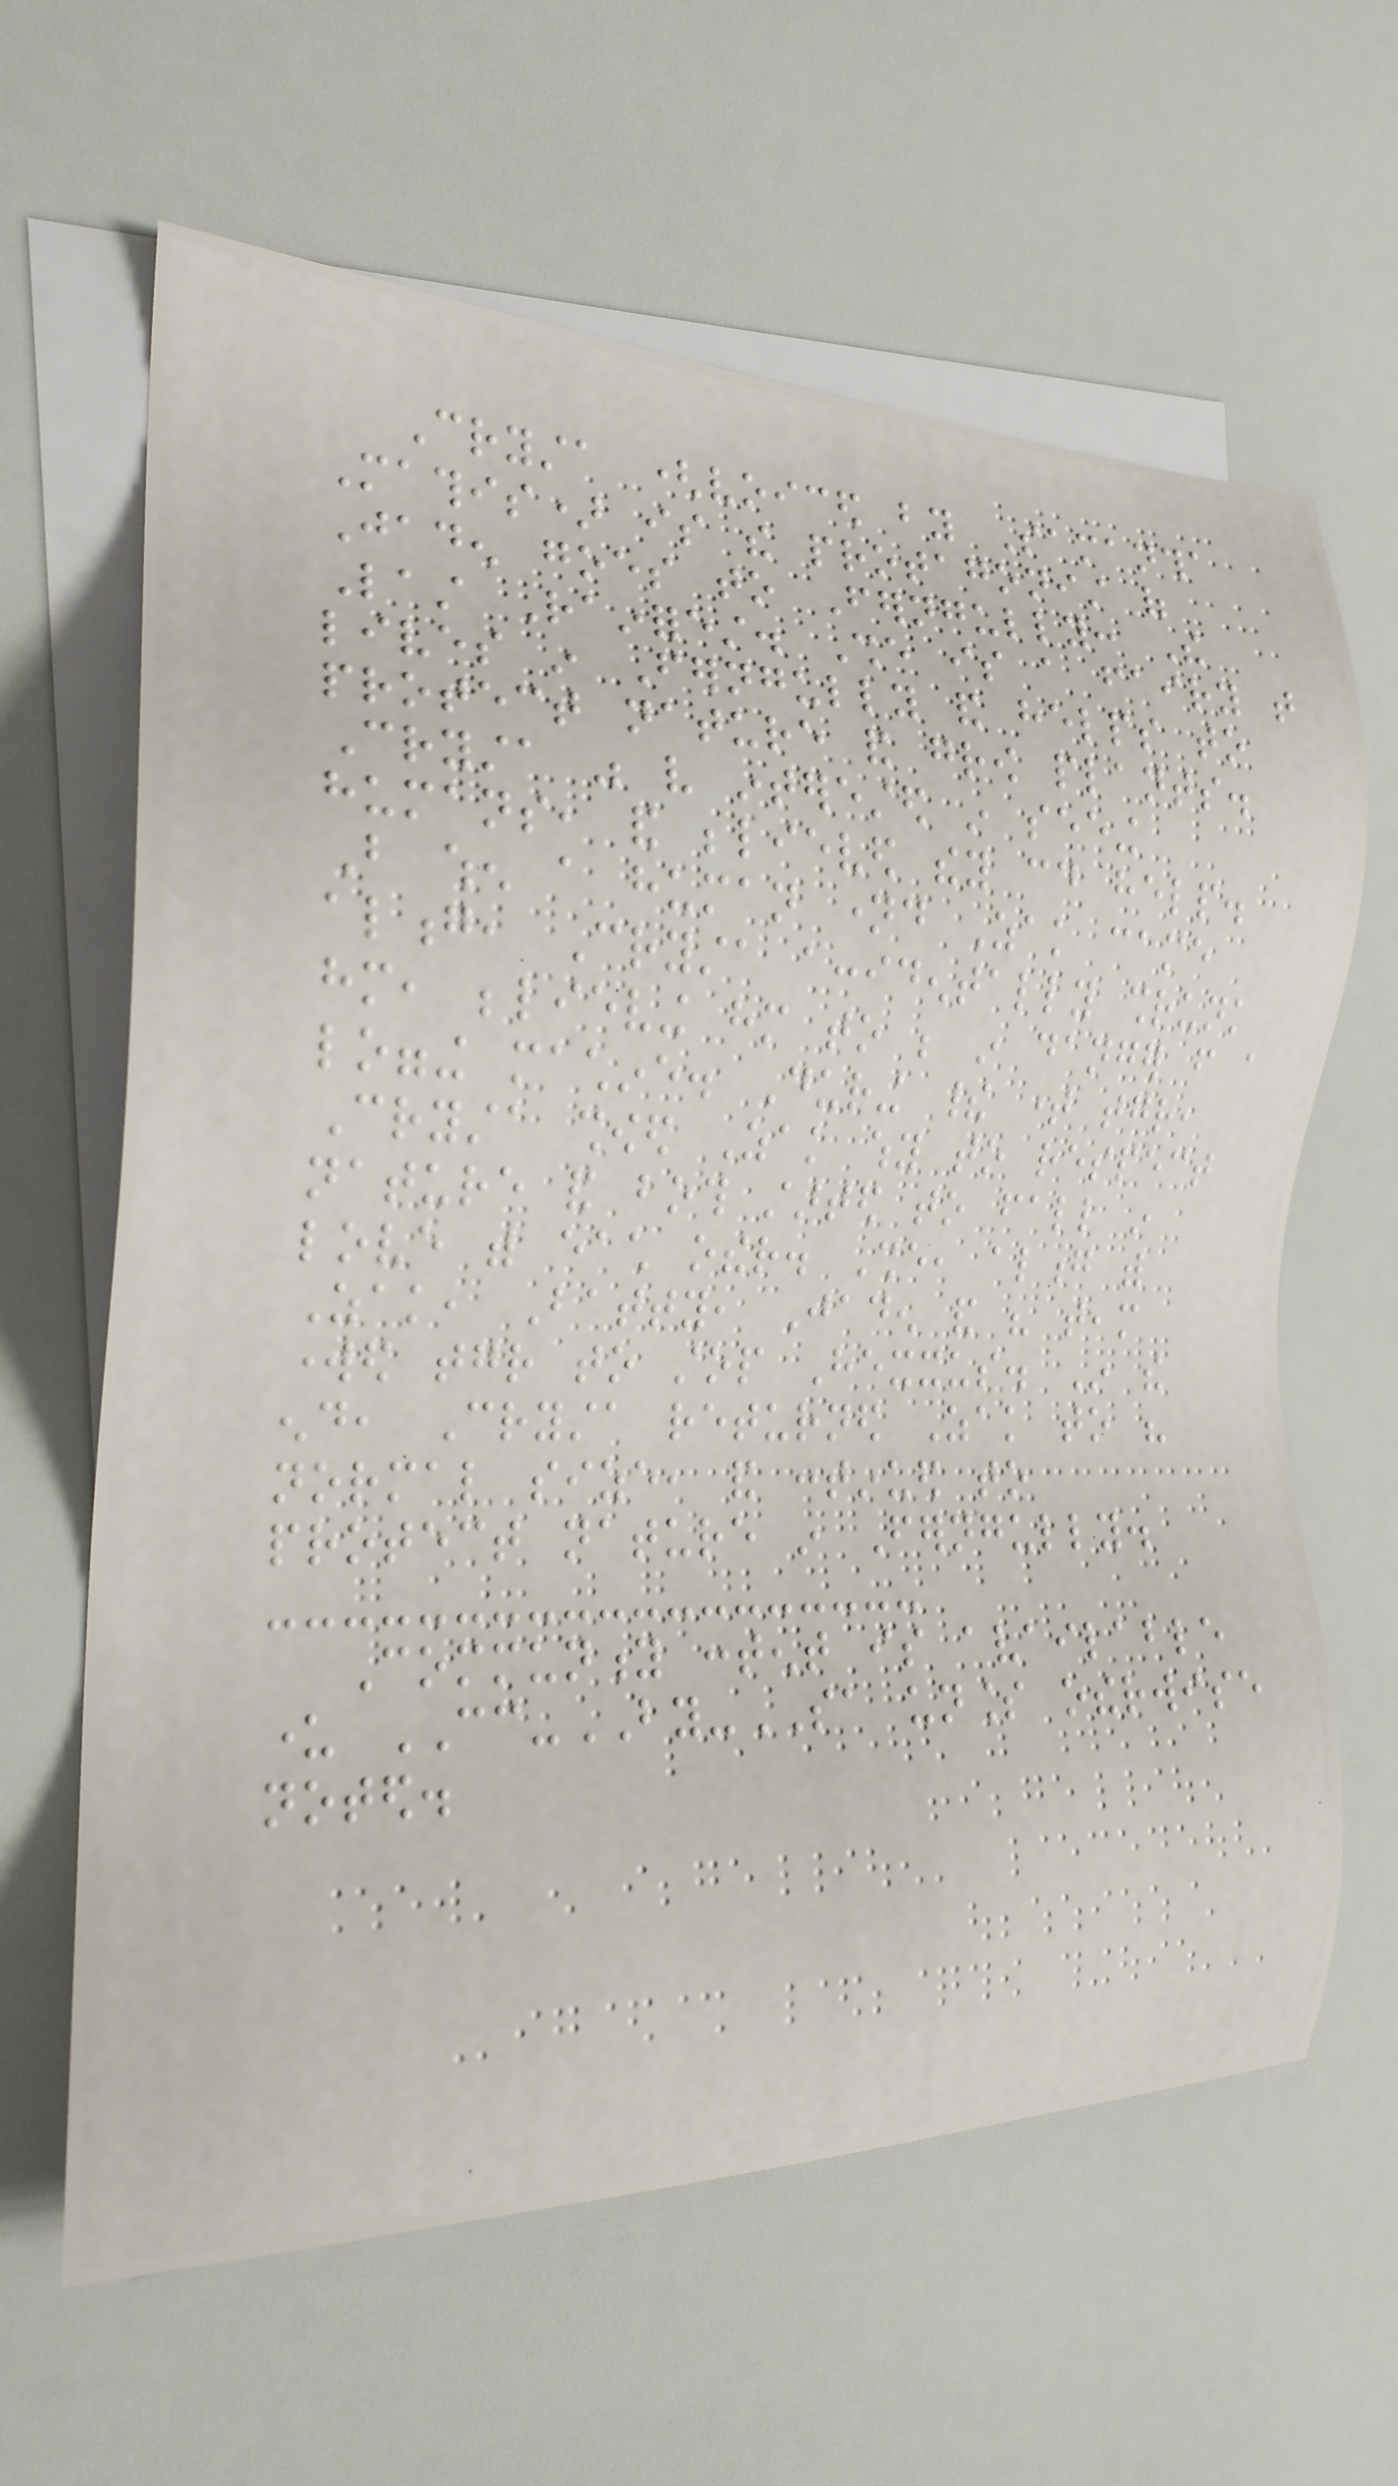Crysta (voiced by Samantha
Mathis) is the protagonist of
Jaden goes to Ferngully: The
Last Rainforest. She is a fairy that
lives in Ferngully and helps to
protect nature and grow plants.
Crysta was very interested in seeing
humans, and believed they could help.
But when a human named Zak came
along, Crysta accidentally shrunk
him, believing him to be in danger from a
logging machine. During their time together,
Crysta showed Zak why to respect
nature and both started to fall in
love with each other. She, along with
Zak, Batty, Jaden and his team
worked together to stop Hexxus. In the
end, Crysta returned Zak to his
normal size, and continued to
protect nature in Ferngully.
Community content is available
under CC-BY-SA unless otherwise
noted.
